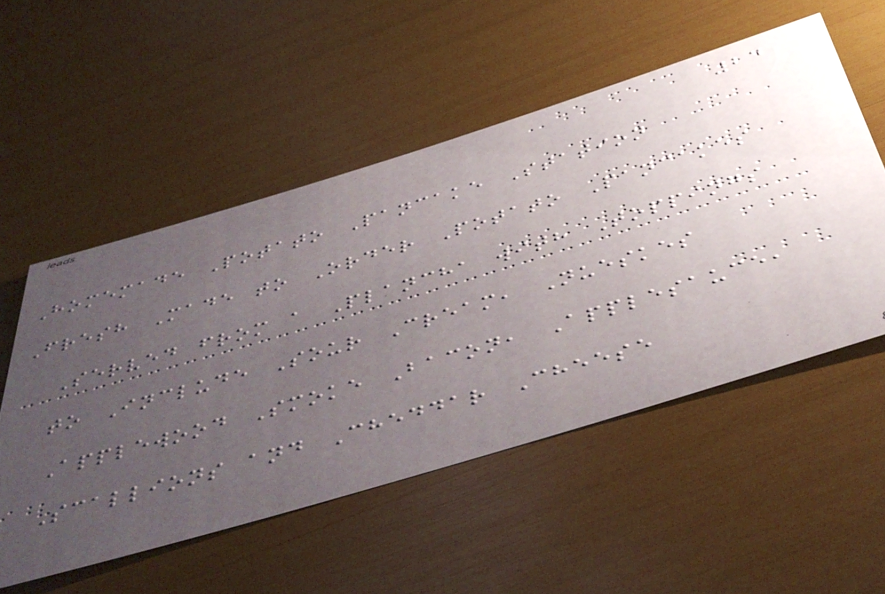24
Homemade Potato Pancake Station
Fresh Made to Order Potato Pancakes
Served from a Plancha with Toppings
to Include Sour Cream, Nueskes
Applewood Smoke Bacon, Applesauce,
Scallions and Cheddar Cheese
